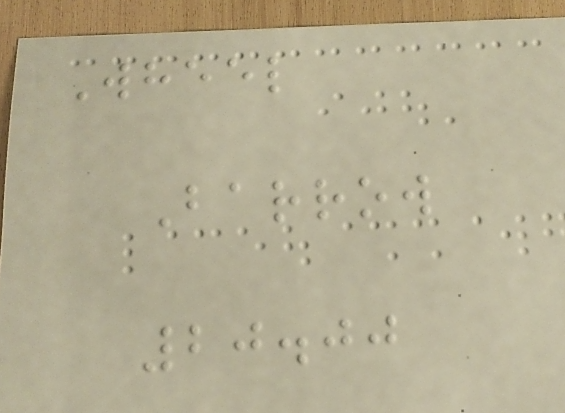Wheel
Barrow
20.00
